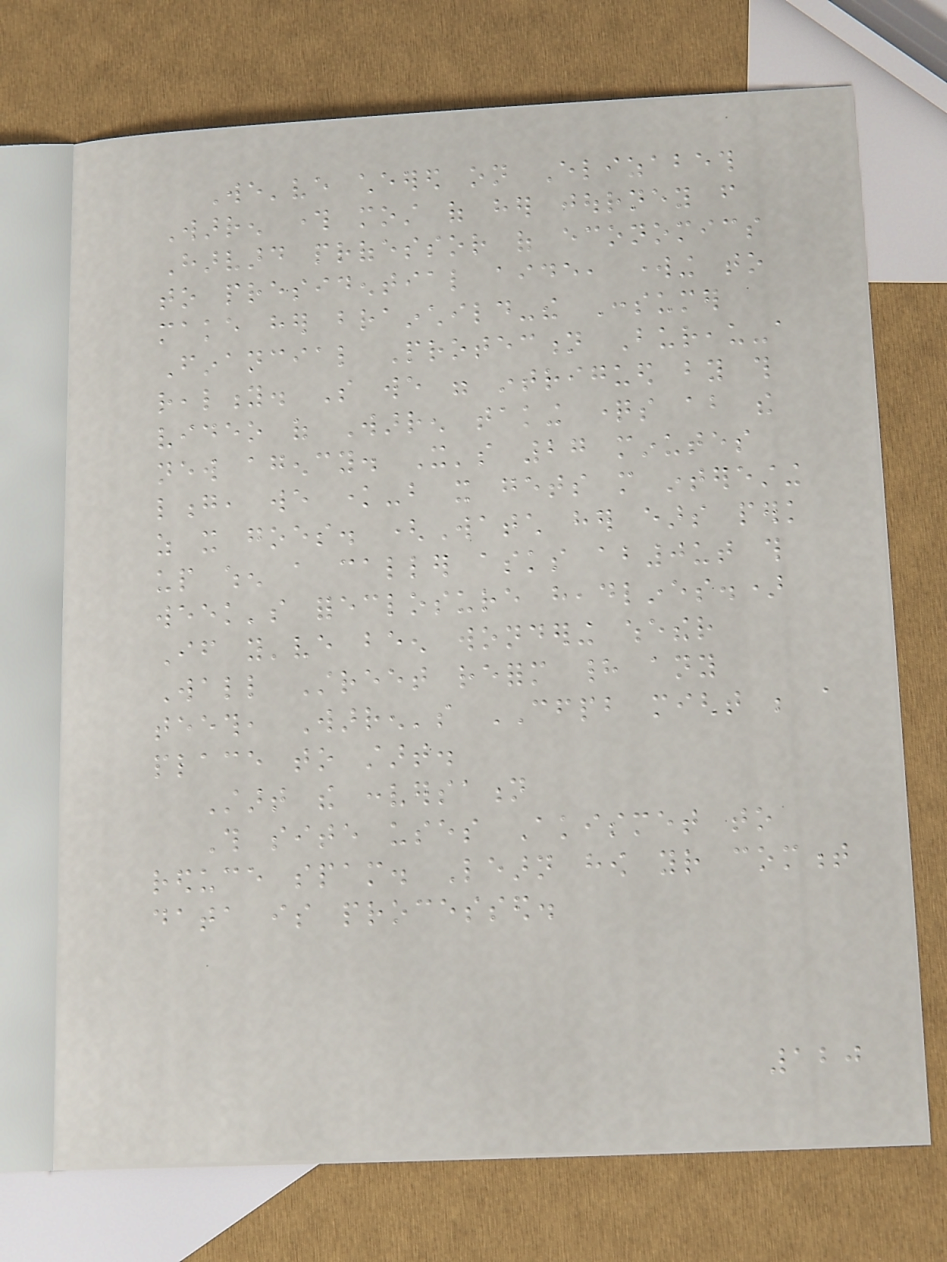We've cheered on Elizabeth
Warren through most of her journey from
Harvard professor of economics
to presidential aide, working to
make her brainchild-the Consumer
Financial Protection Bureau-a
reality. So we were intrigued by this
video of Warren taking questions about the
new agency. It's 27 minutes
long, we know-but it gets more interesting
as it goes. (Watch her ears perk
up when a caller asks ab0ut this
week's foreclosure headlines.)
If you've been wondering whether
Wall Street reform had any
teeth, Warren's CFPB might be a
place to start.
Start the conversation
This site uses Akismet to
reduce spam. Learn how your comment
data is processed.
120
